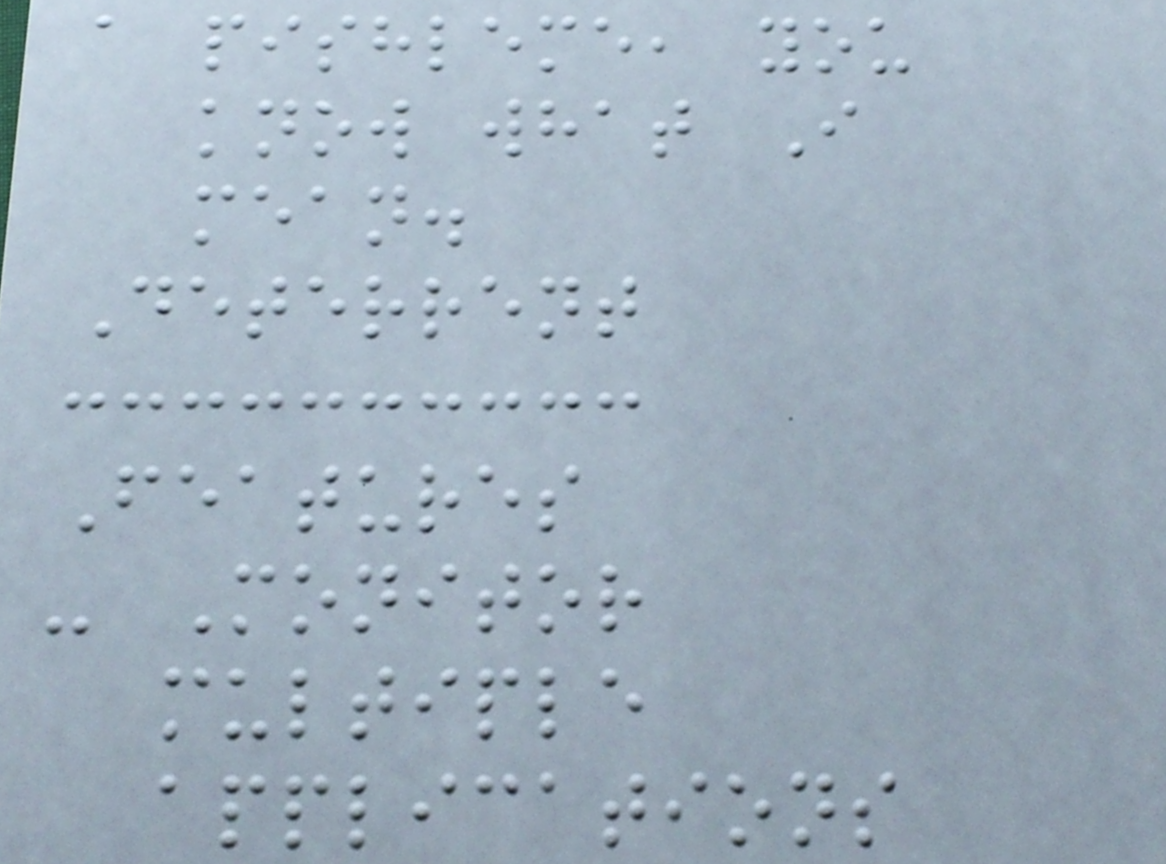a pishleme, you
know what I
mean.
Deterrent
Features
- Monitor
multiple
applications
